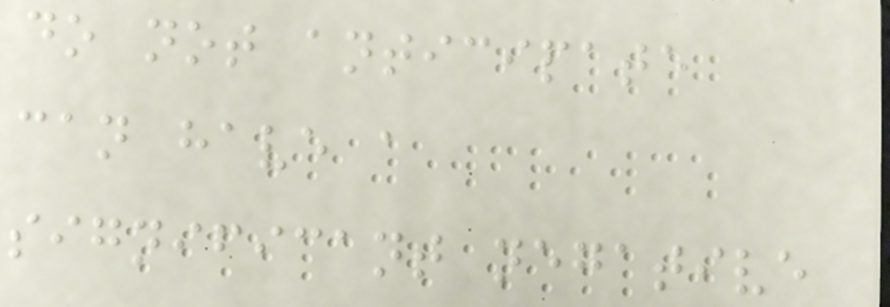do not anticipate
can have a
significant negative
